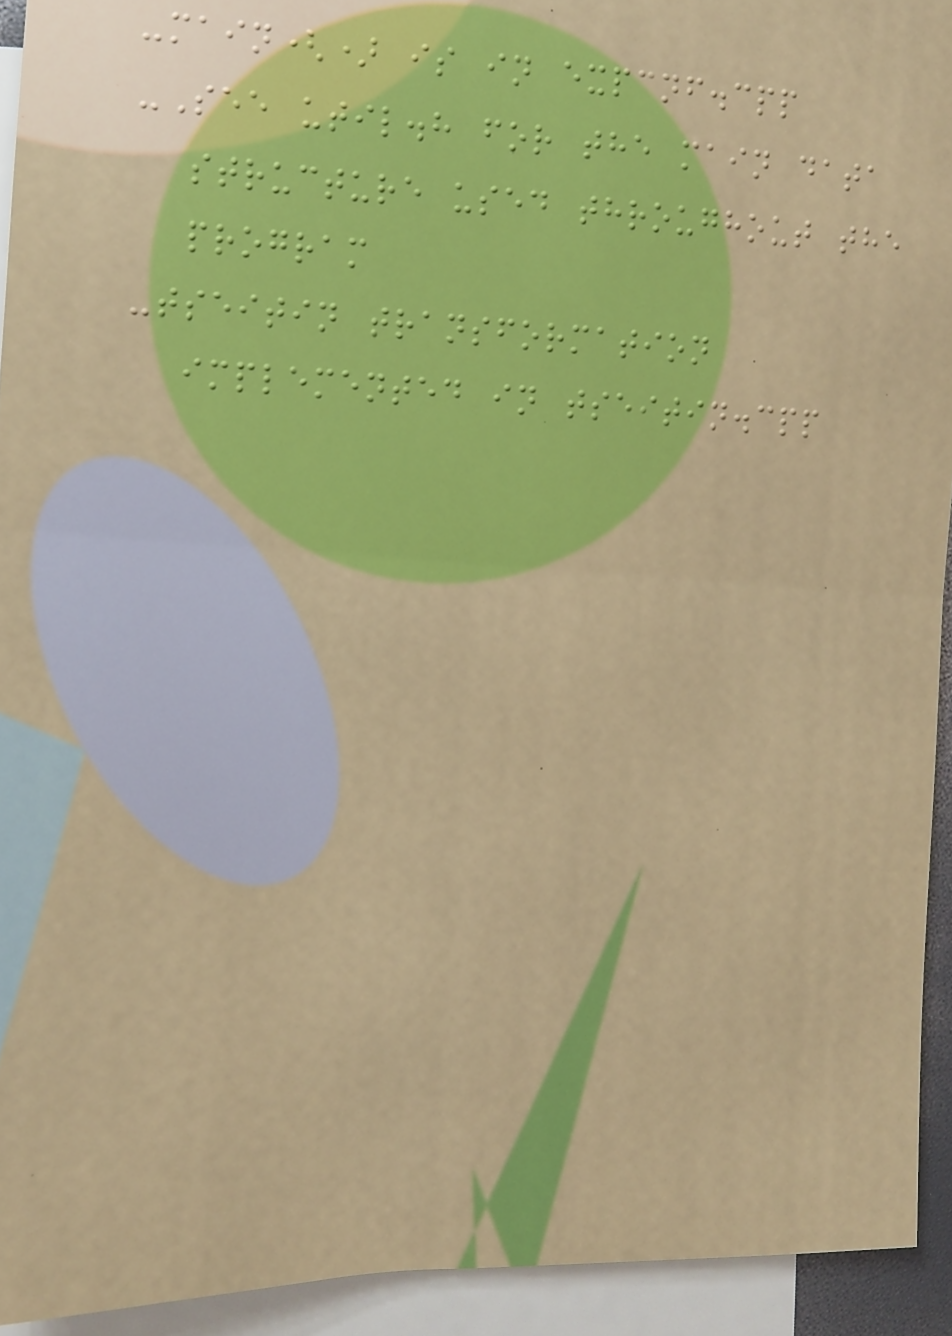-main() is in expcnf.cpp
-See util.h for the main data
structure used throughout the
program
-tseitin transformation
implemented in tseitin.cpp
